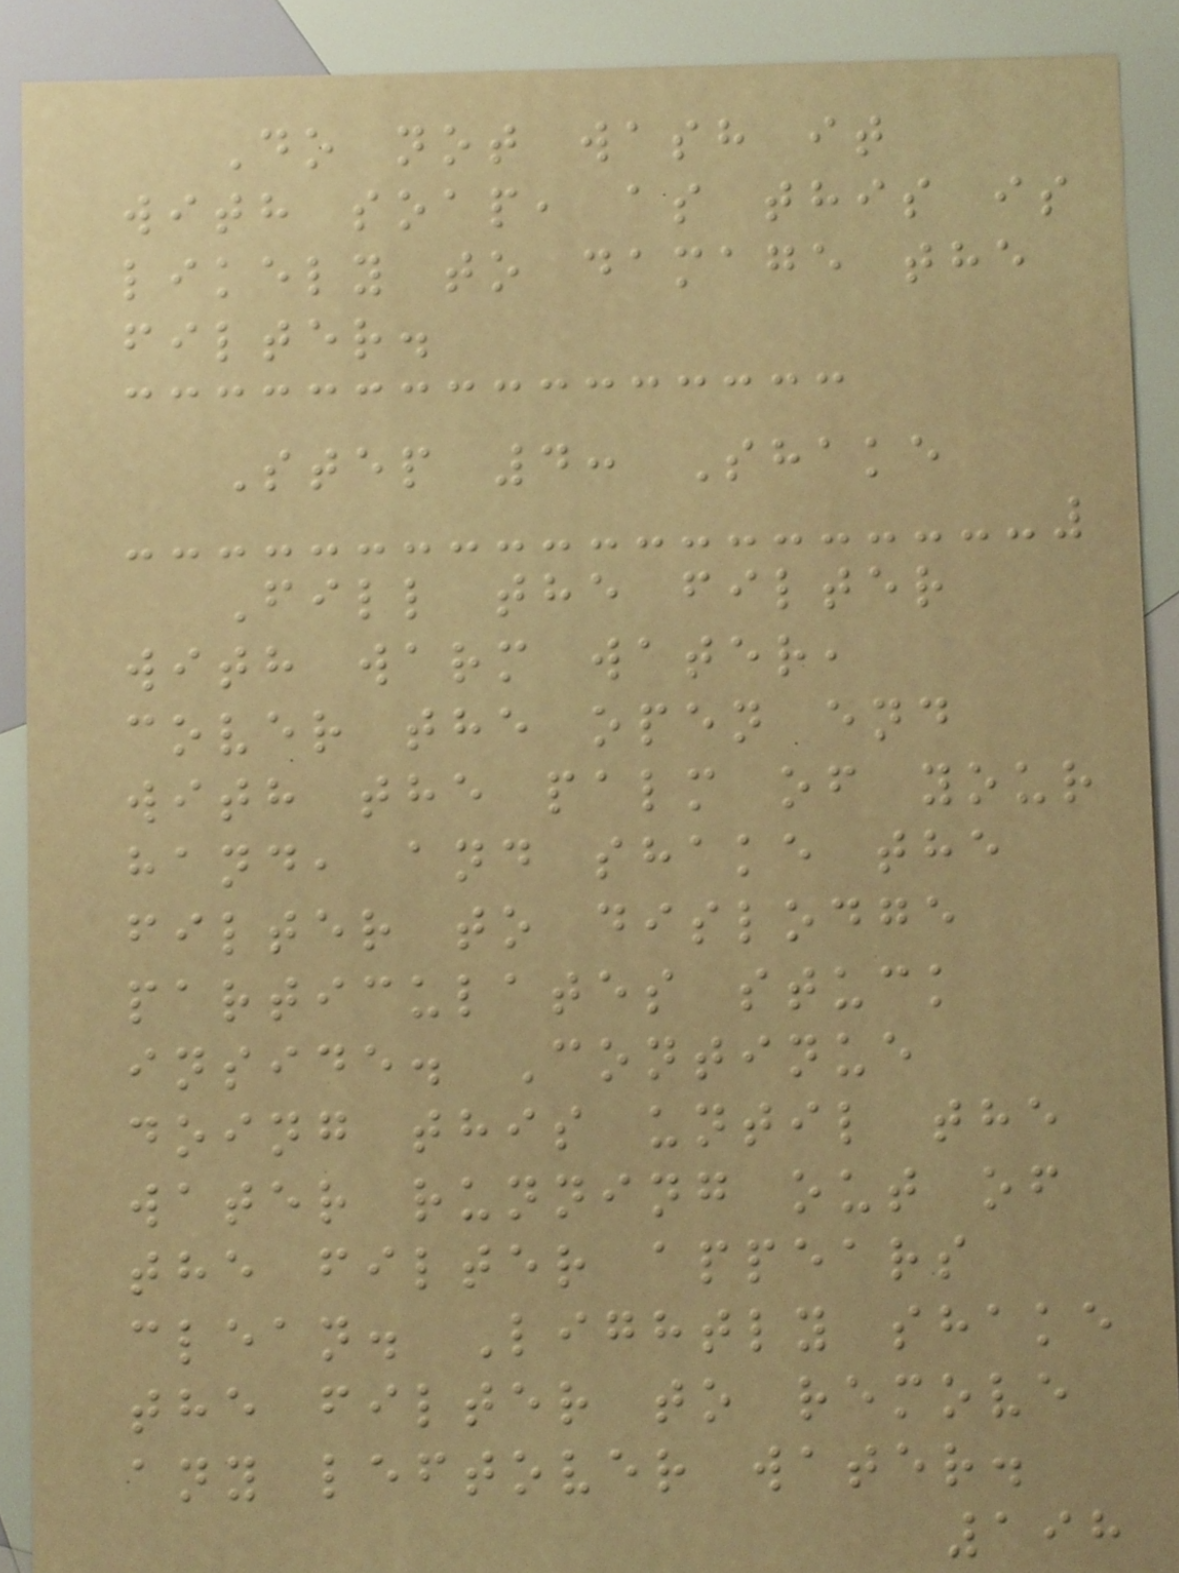Do not wash it
with soap, as this is
likely to damage the
filter.
Step 4: Shake
Fill the filter
with warm water,
cover the open end
with the palm of your
hand, and shake the
filter to dislodge
particulates stuck
inside. Continue
doing this until the
water running out of
the filter appears
clean. Lightly shake
the filter to remove
any leftover water.
198
